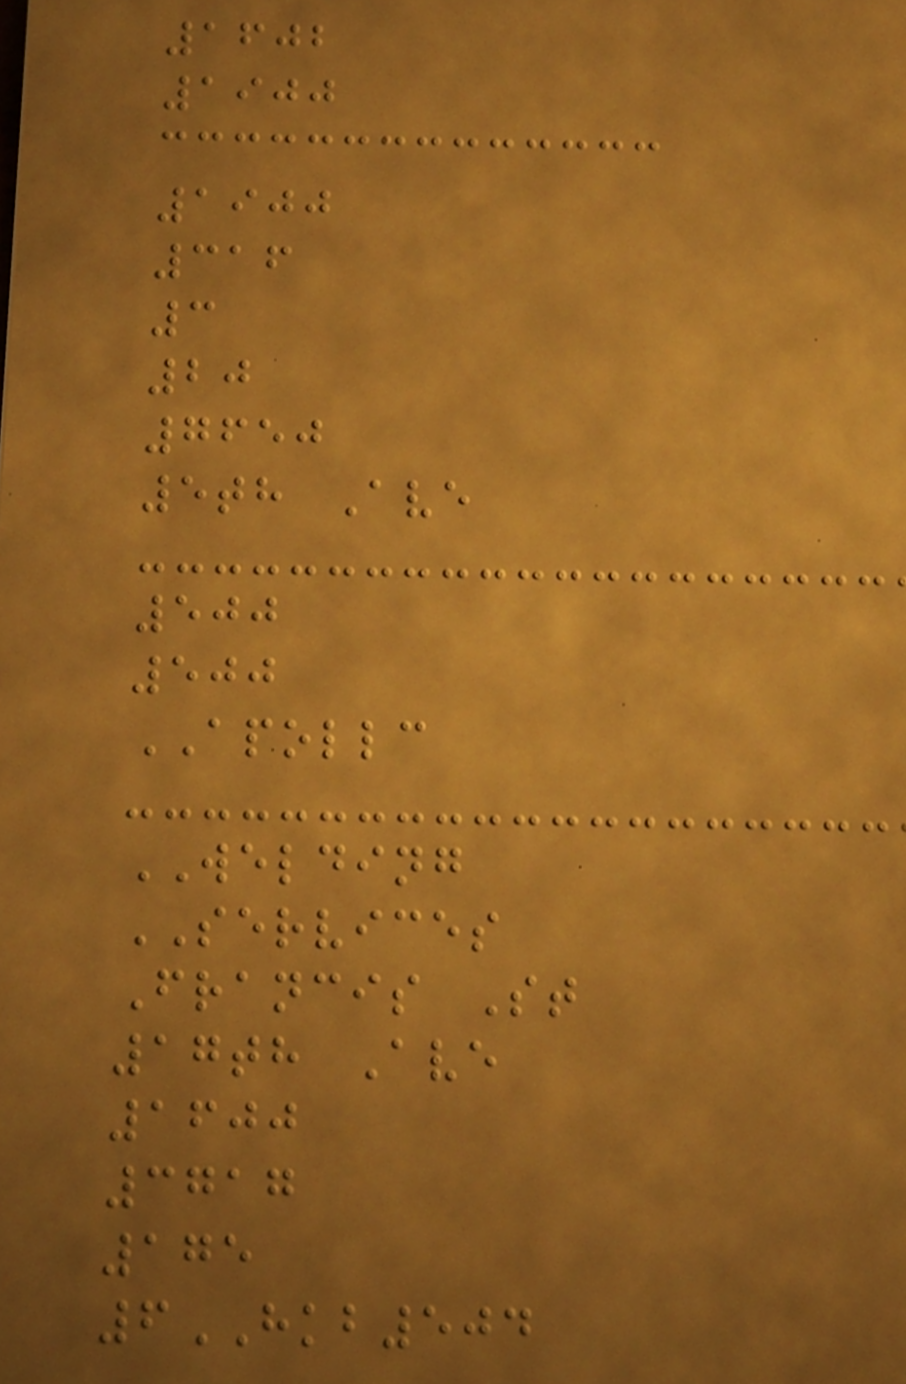1602
1900
1900
316
3
20
7650
5th Ave
500
500
APOLLC
WELDING
SERVICES
Francis St
17th Ave
1600
3717
175
6HKB504
